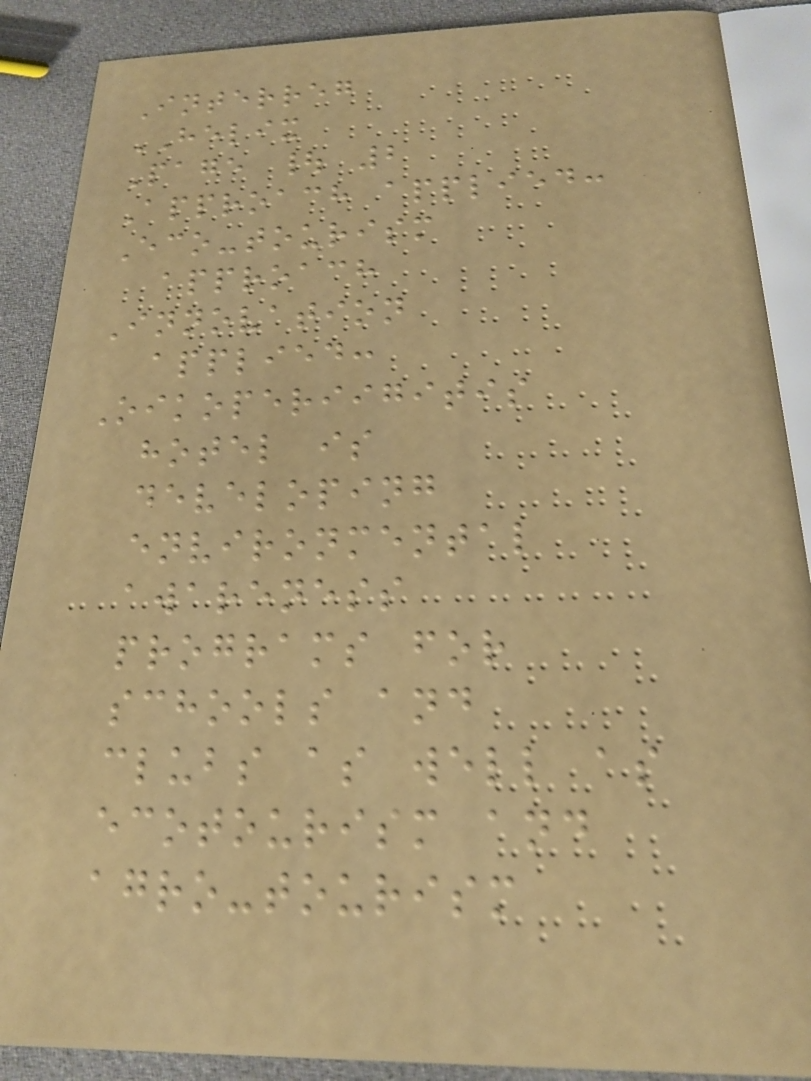Interreg
HELIX
Page | 2
Approach applied:
Eco-tourism
approach
Innovation
applied:
Oikoperiigitis
hotel is
developing
environmental
awareness
programs for
schools and
clubs as well as
ecotourism and
agro-tourism
